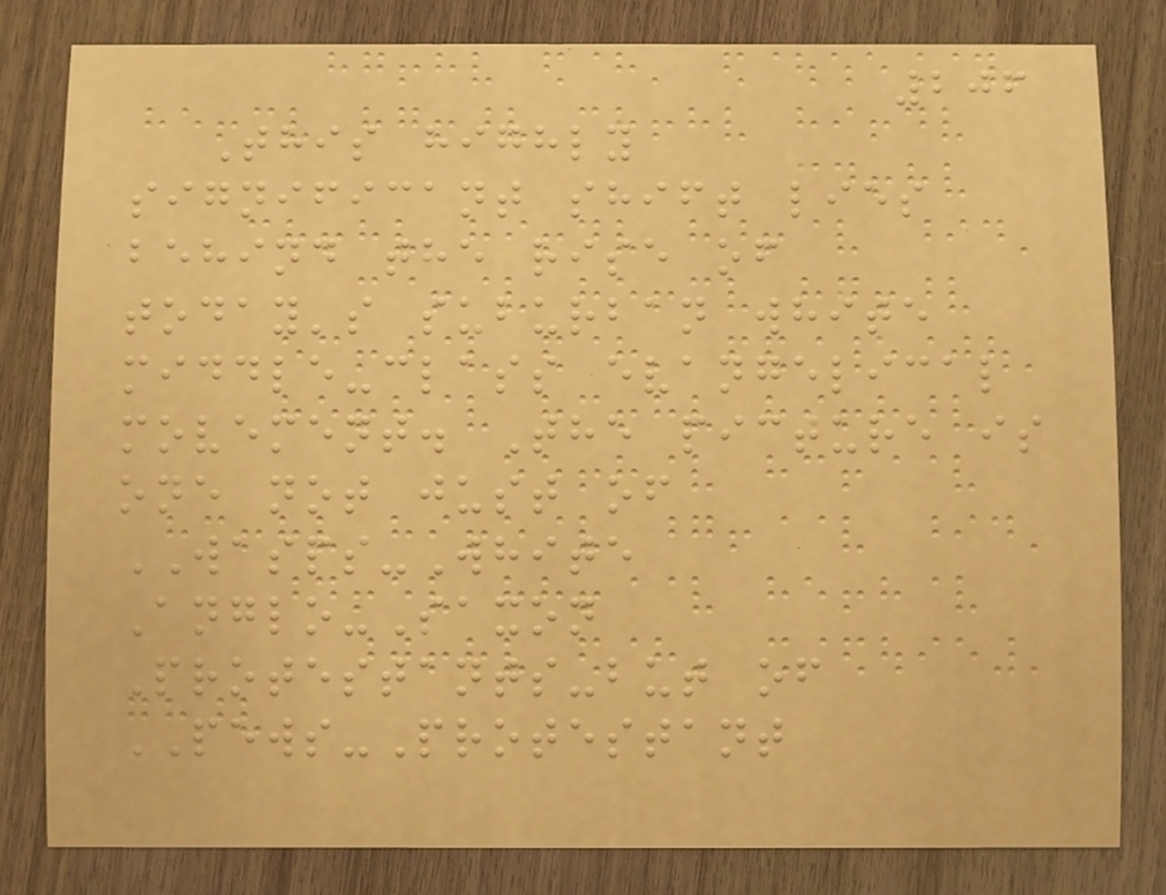206
This highly
significant shift lies
behind the rise of
today's suburban white
middle-class evangelical
movement. The picture is
one not just of
WASPS-White
Anglo-Saxon
Protestants-but of
PEWS-Protestant
